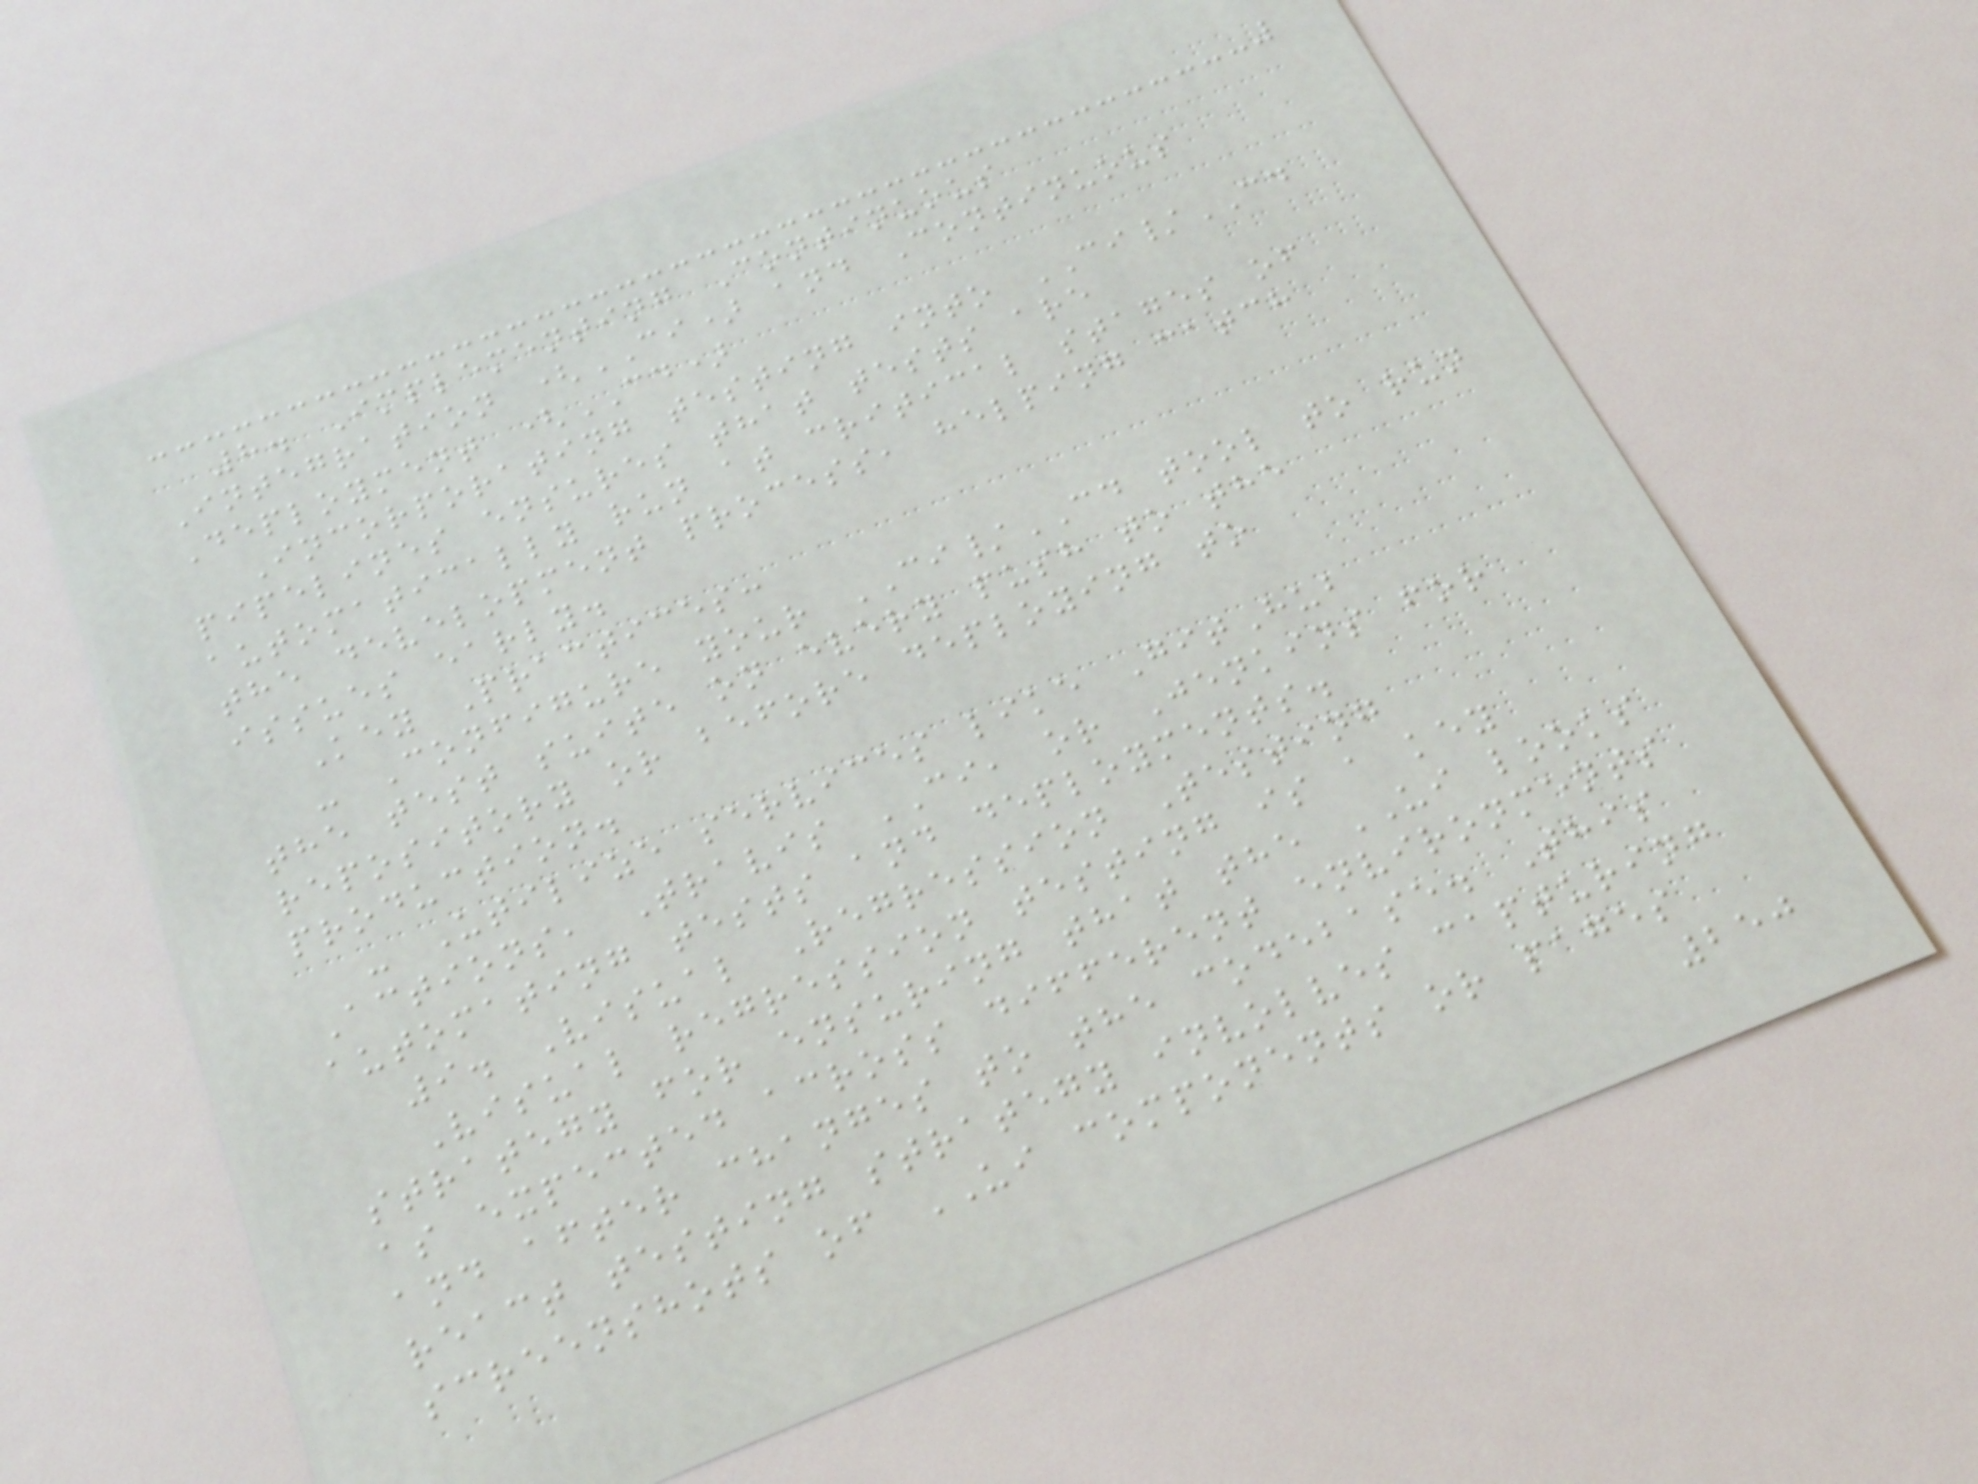8. Implementing Continuous
Integration (CI) and Continuous
Deployment (CD)
Incorporating testing into CI/CD
pipelines ensures that tests are
automatically run at critical stages of
the development process, helping catch
issues early.
Key Practices:
- Configure your CI/CD tool to run
the test suite on every push to the
repository or before deploying to
production.
- Utilize services like GitHub
Actions, Travis CI, or Jenkins for
automating tests and deployments.
9. Visual Regression Testing
Visual regression testing is a key
strategy for ensuring that the UI looks
as expected across different environments
and after changes to the codebase. This
react testing strategy involves capturing
screenshots of UI components or pages
250
